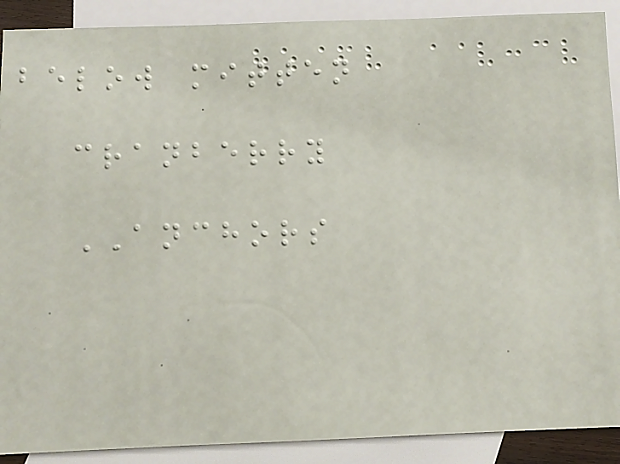below mitten
cranberry
ANCHORS
